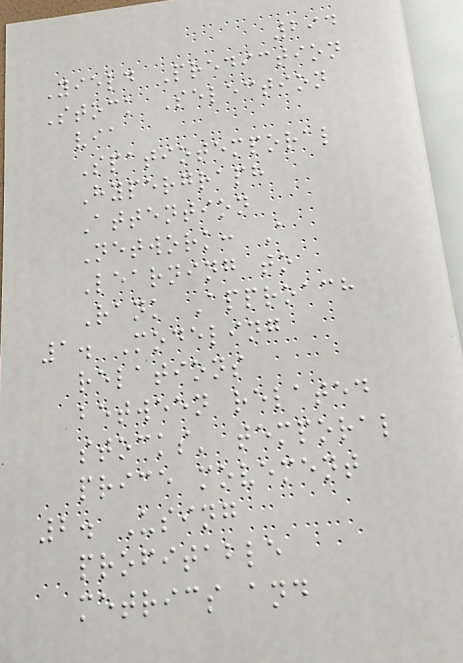294
Yield Prediction
Stock Selection
via
Spatiotemporal
Hypergraph
Attention
Network: A
Learning to
Rank Approach
1. Modeling
relations
between related
stocks' temporal
price movement
2. Using
profitable
metrics and
